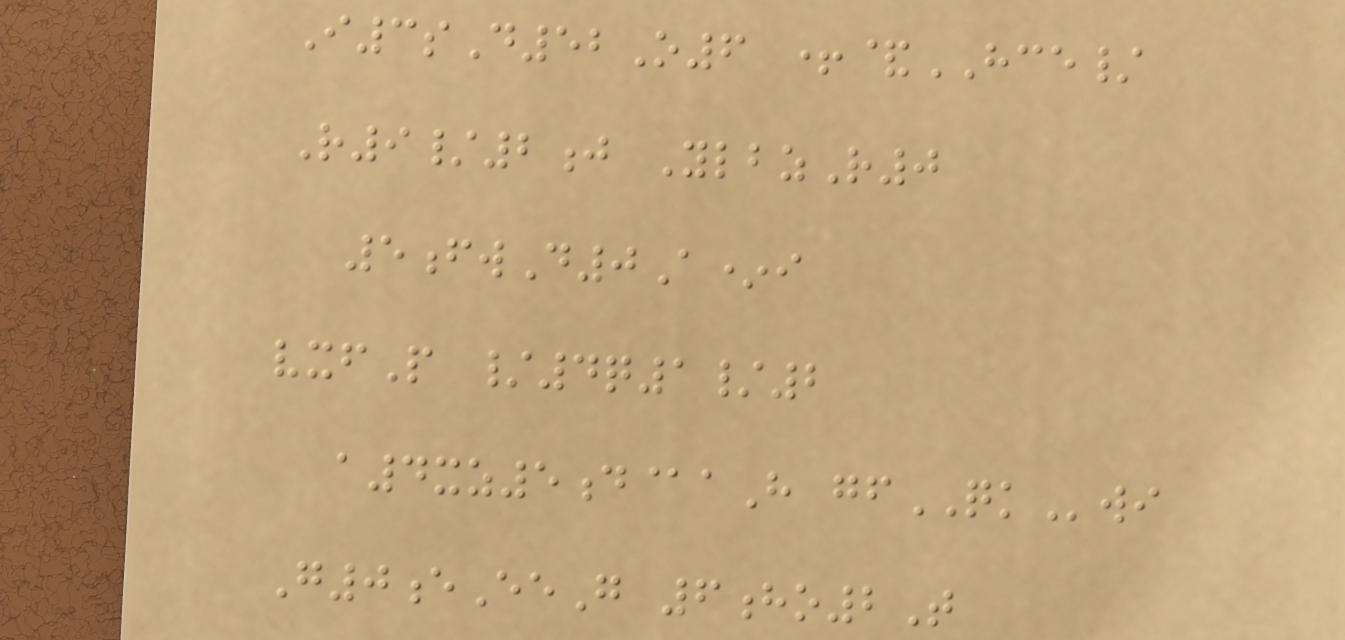I3sD52O6 +&HCE/
R9/2j YlbzR0
5fwD0A*i
vxfP /4q1/2
a4xz5d@aH gfQKwi
G0eEeG 6ho2T
